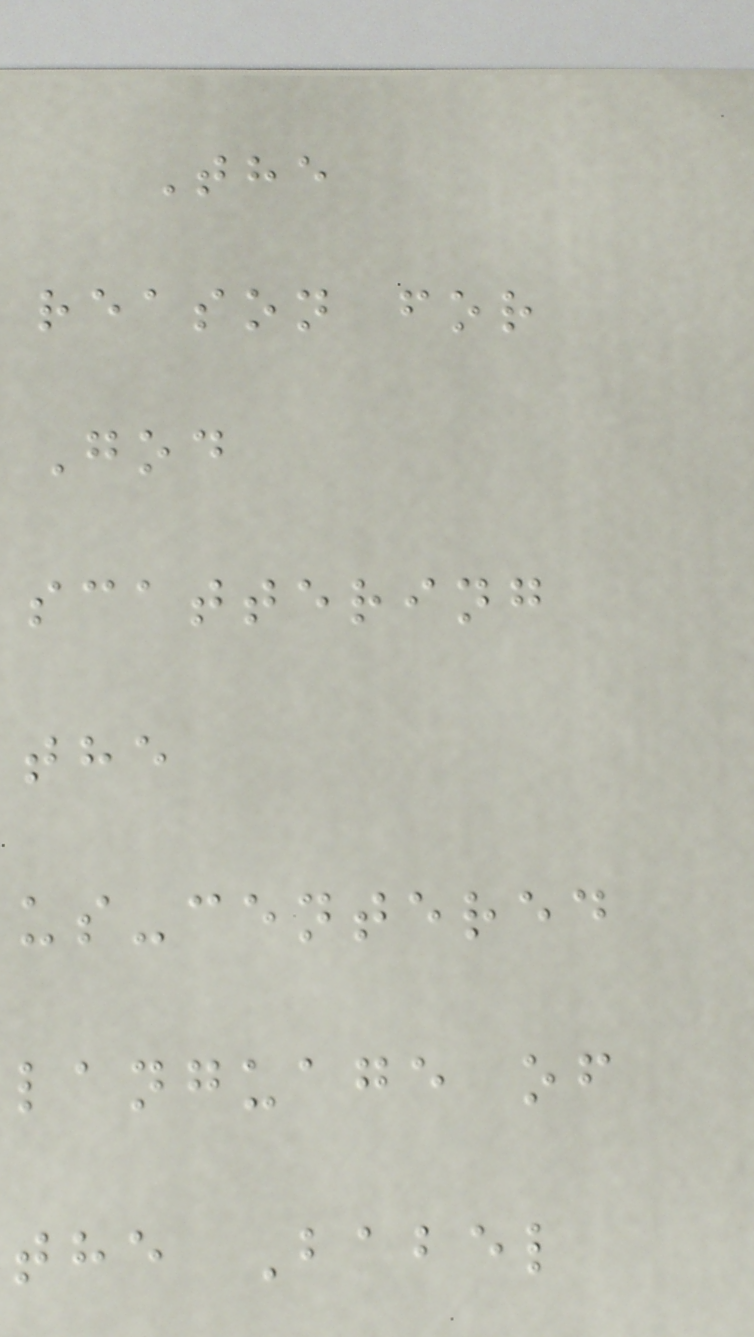The
reason for
God
scattering
the
us-centered
language of
the Babel
